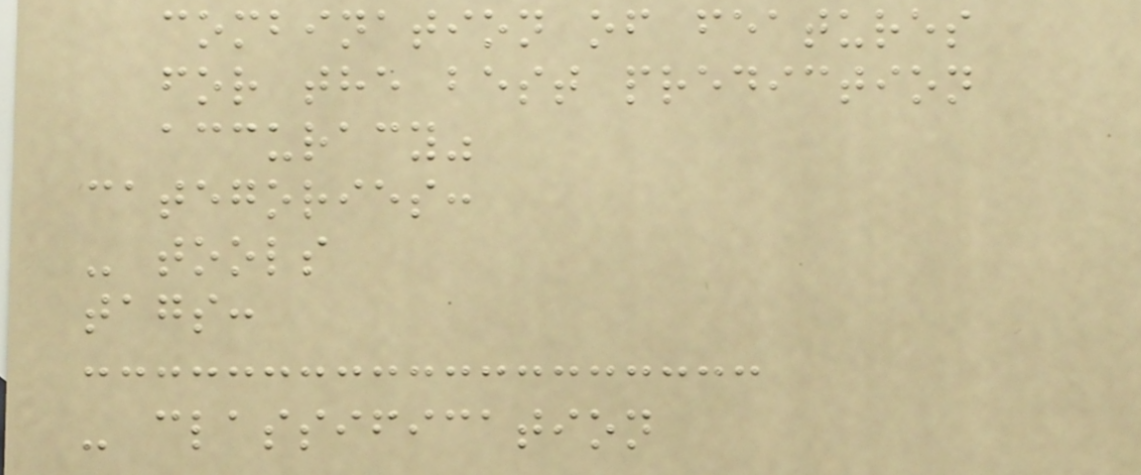combination of features
for the best prediction
accuracy"
categories:
- tools
tags:
- classification
